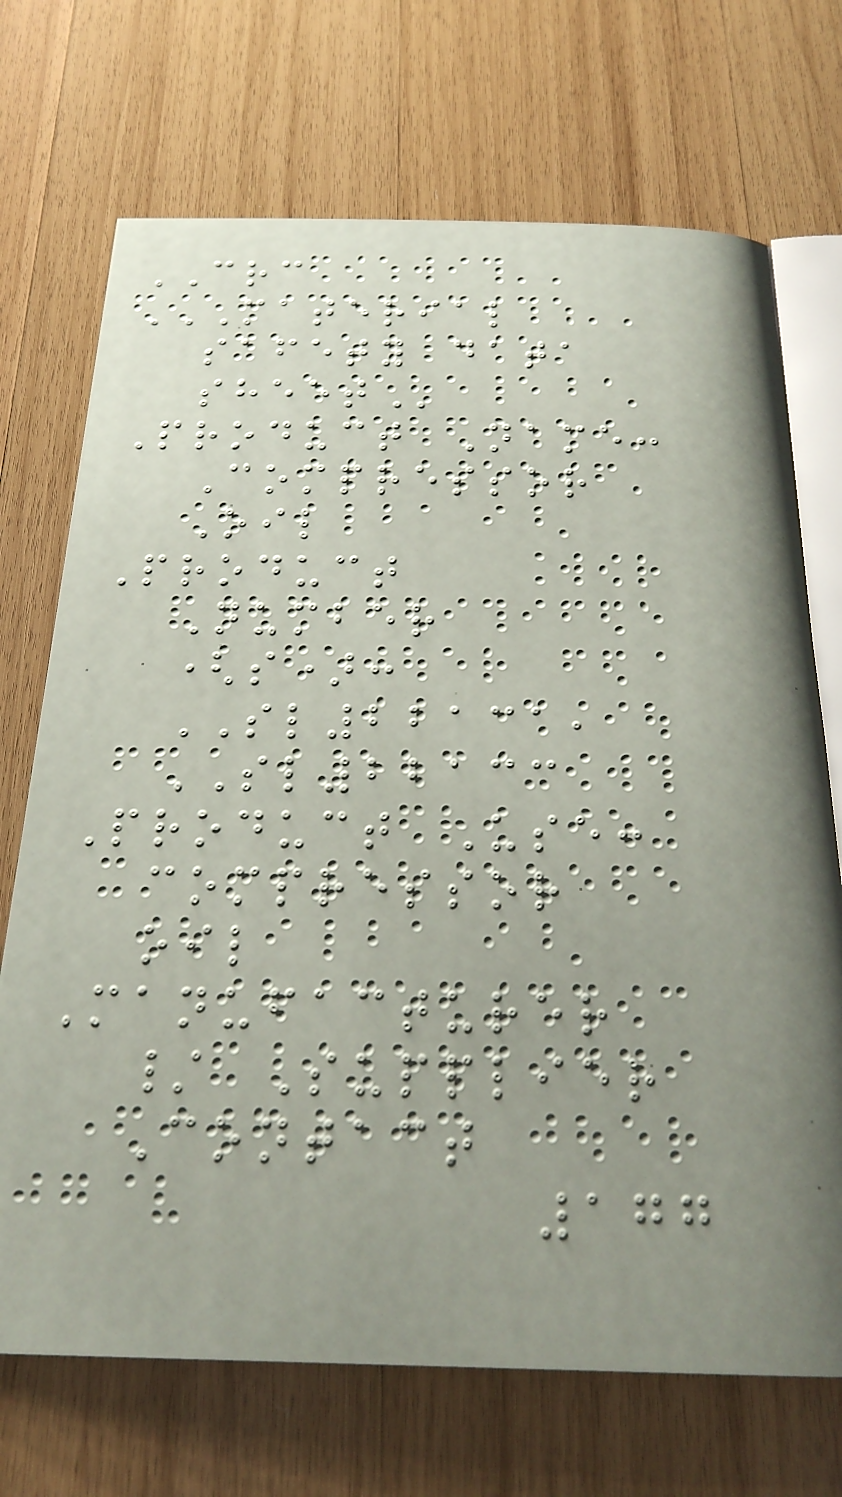CRC
MATERIAL
SAFETY DATA
SHEET
Product Name:
Compressor
Oil
Product
Number
(s):
SL22131,
SL22133
Product Use:
compressor
oil
Manufacturer
/ Supplier
Contact
177
